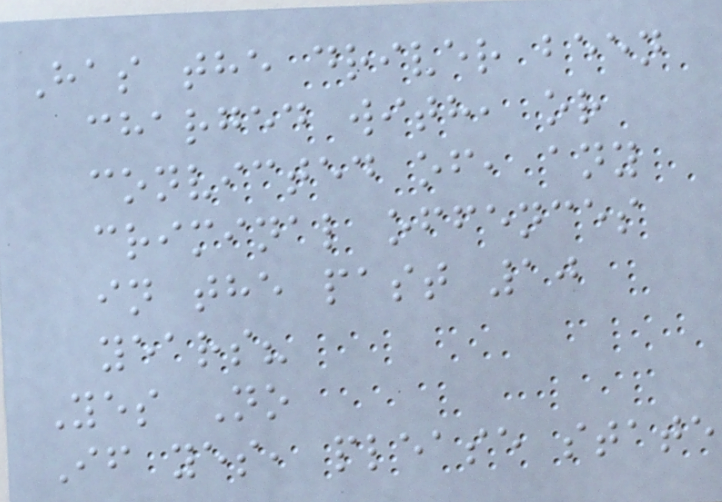Has the driver been
charged with, or
convicted of, any
criminal offences
in the past 10
years?
Yes No
If yes, please state
